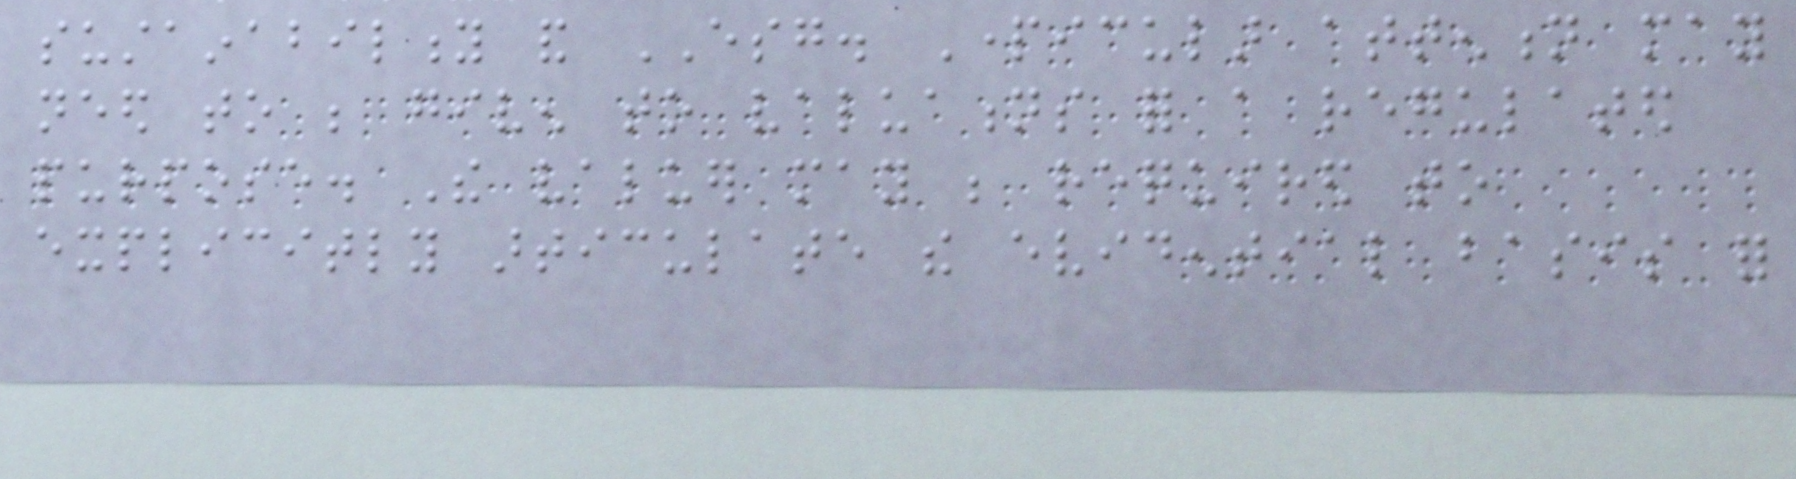sustainability and ESG. Particular attention may
need to be given to valuations for a regulated
purpose. The valuer may be required to
explicitly articulate the evidential basis for
